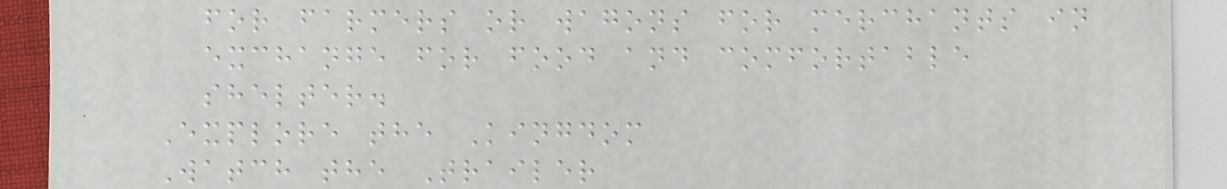for farmers or wagons for merchants in
exchange for food and comfortable
shelter.
Explore the Kingdom
Watch the Trailer
